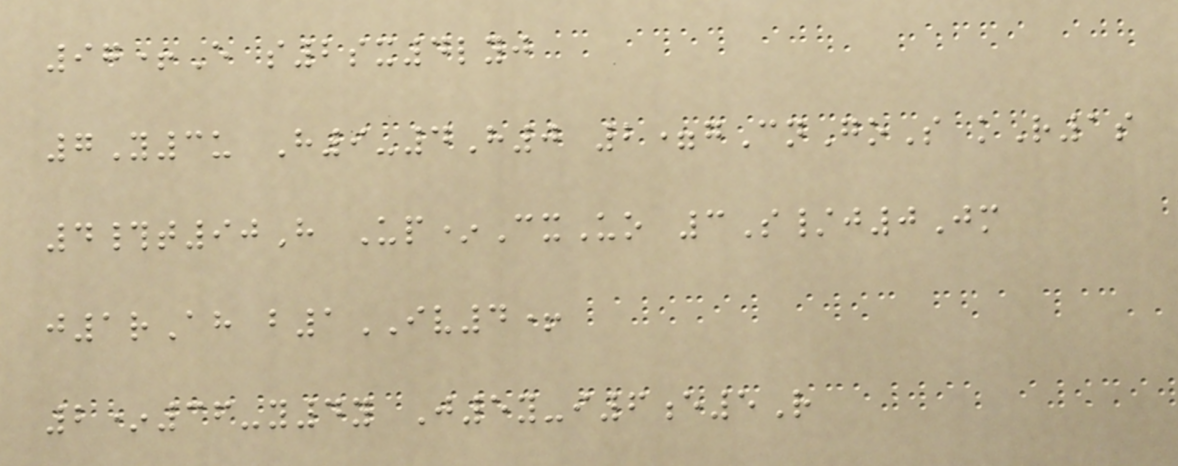97+E s2sx4lyj
7Y3u H9-4H0 2=gCnGoS kR1s
4#t90H Up*CxUo 3S/j0Jm
j1rAh b1IV4+
2*36-y4y J5y-i6e5R
